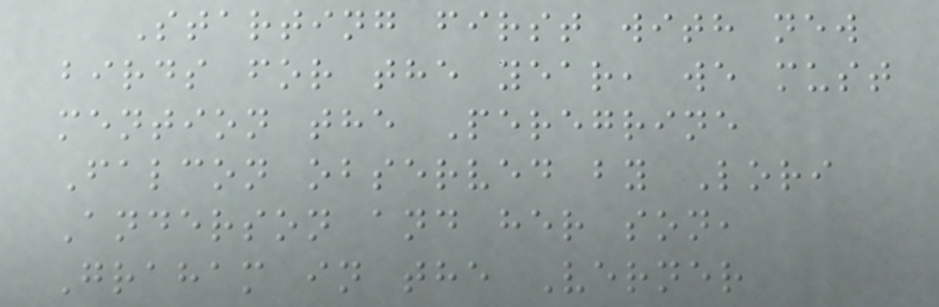Starting first with new
birds for the year, we must
mention the Peregrine
Falcon observed by Lori
Anderson and her son,
Graham in the Verner
